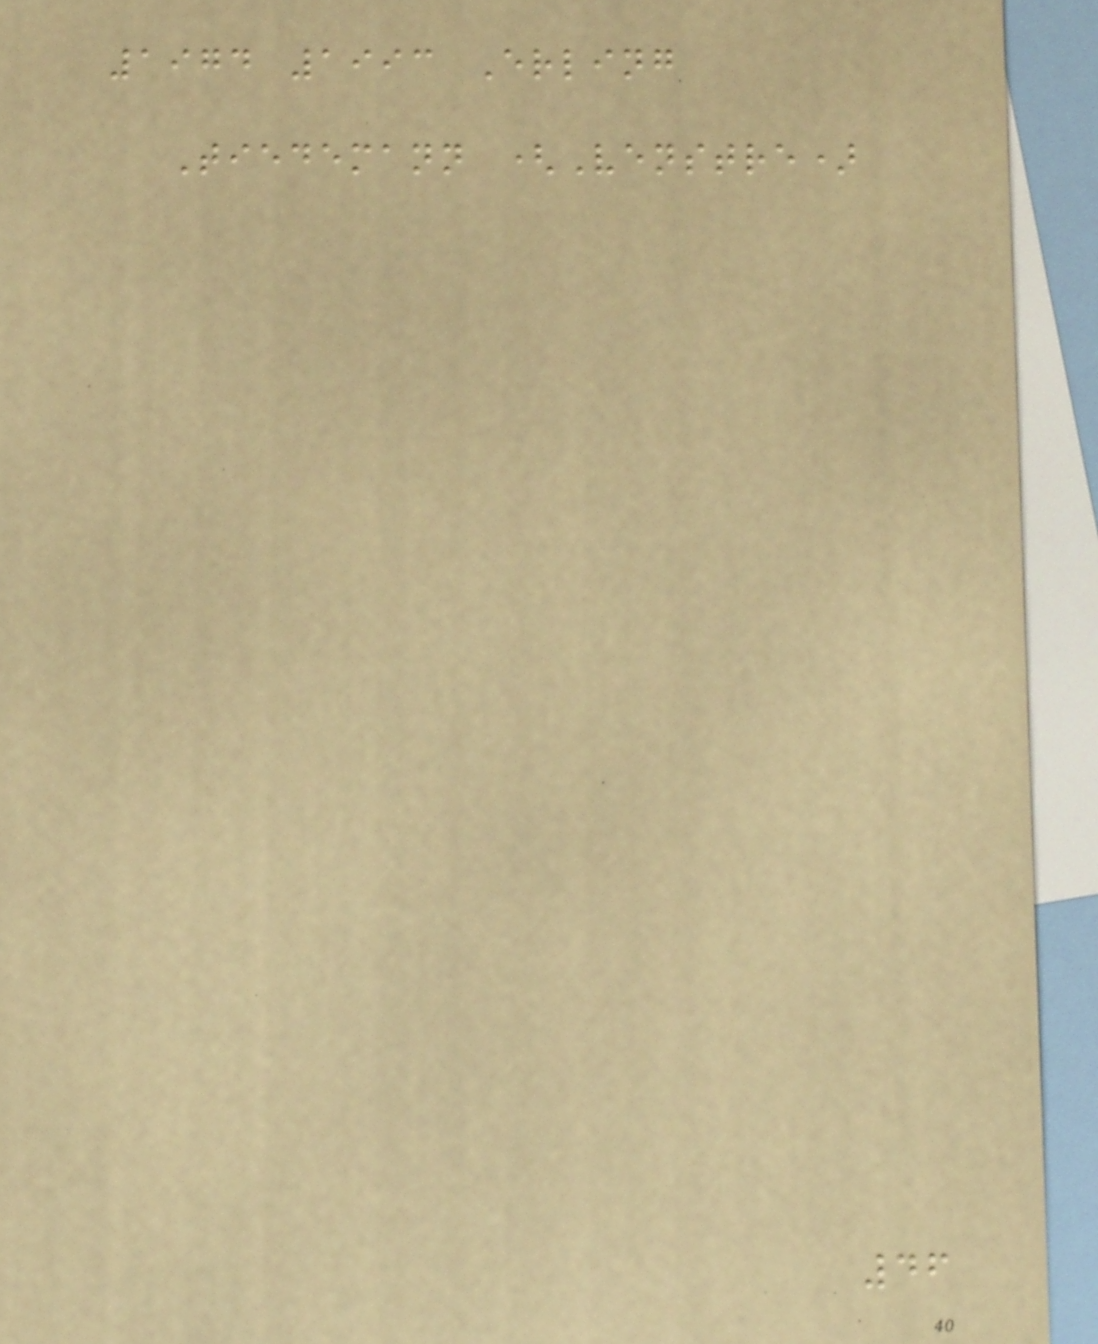1974 1993 Erling
Tiedemann (Venstre)
46
